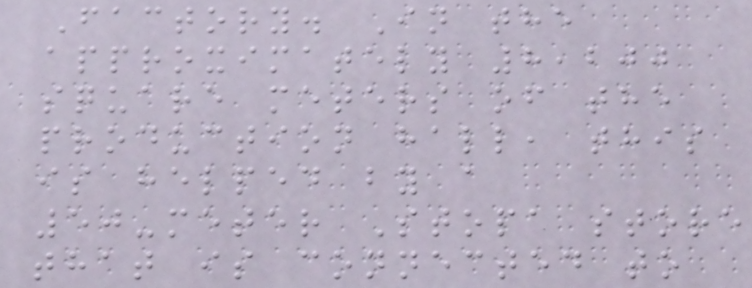Factory. In the
approximately 8,200
square meters of the
production hall, this
is helped by a
50-meter Stopa store
that is connected to
